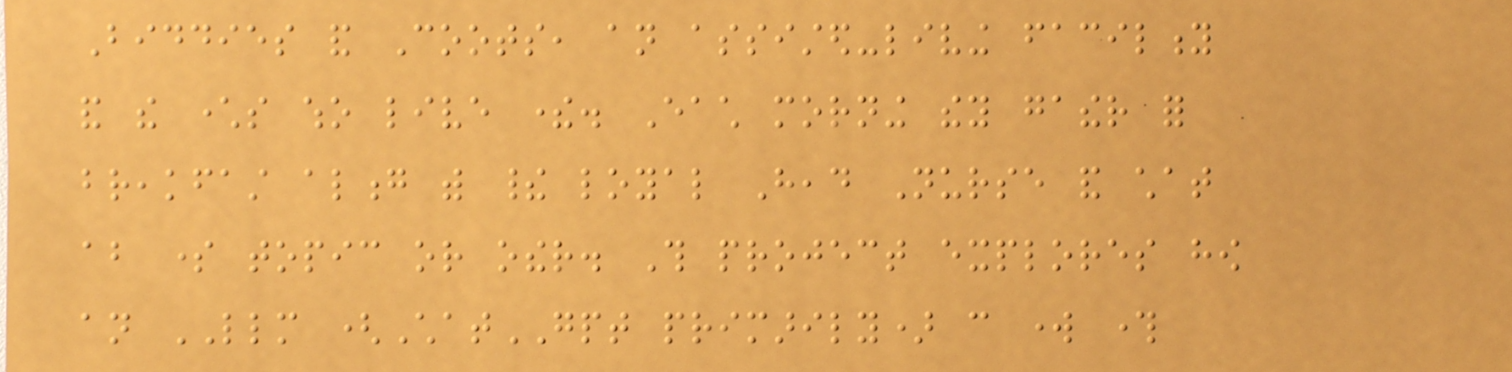Biddies and Coots, an assisted-living facility
and the characters who live there. Each morning they gather for
breakfast along with their loyal Head Nurse and chat
about some topic or other. This project explores how
an LLM (ChatGPT primarily) can work through
